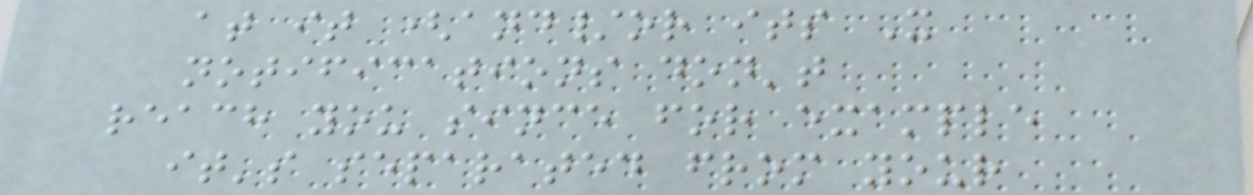at it (and/or its X
notifications don't
reach you since for example
it's separated from your
